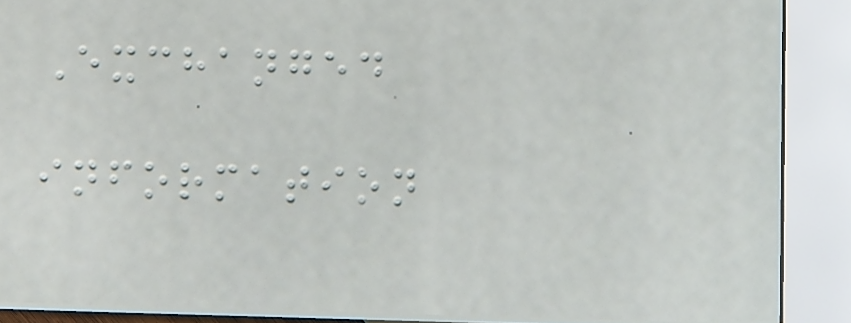Exchanged
information
